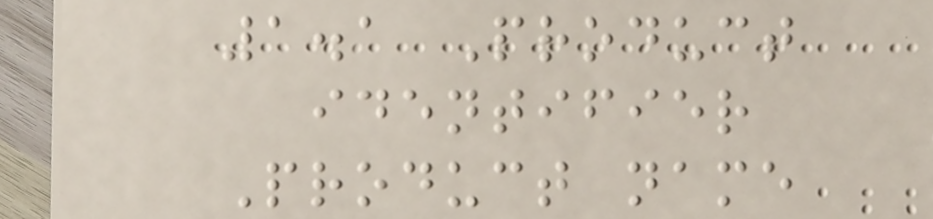1.1 Product
identifier
Product name
